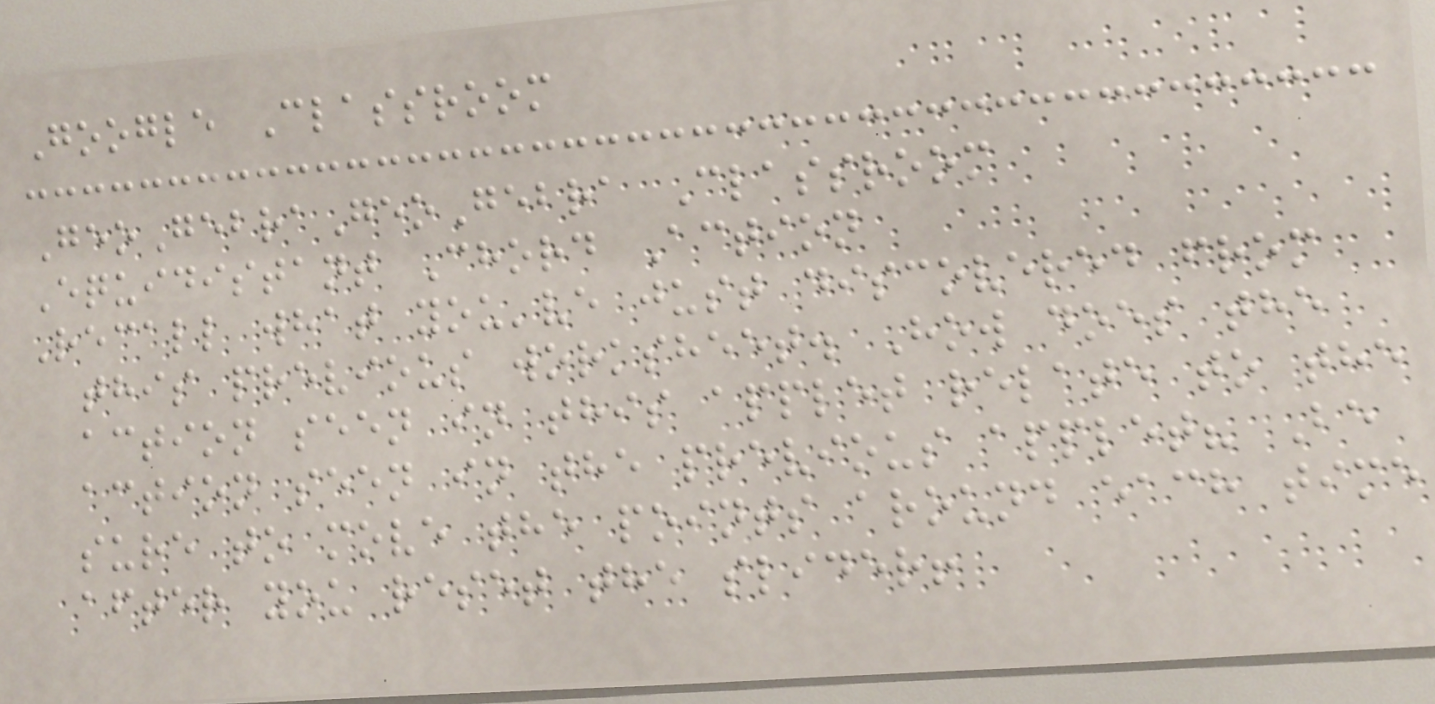Google Classroom
GeoGebraGeoGebra Classroom
Equidistant Chord Action
Recall what you've just discovered from
this previous worksheet. How does the
action seen in this applet relate to the
action seen in the previous applet? Be
sure to move the points around each time
after you reset the slider!
